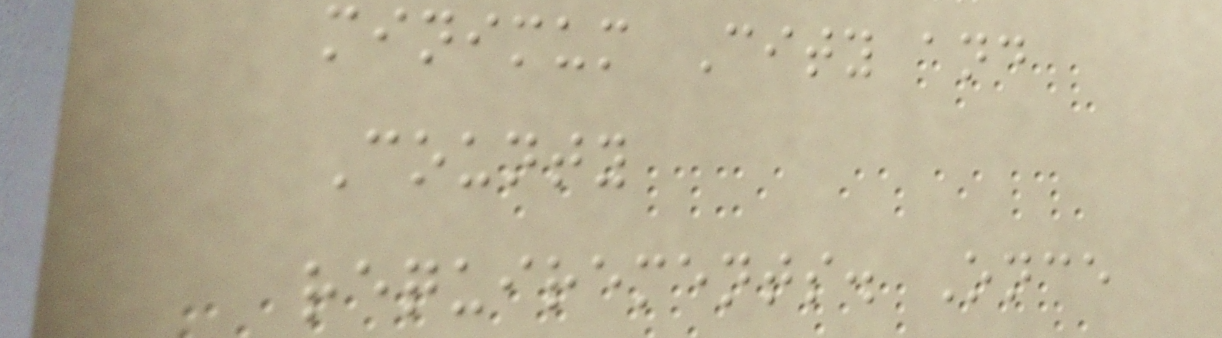minimum City and
County
requirements. Once
